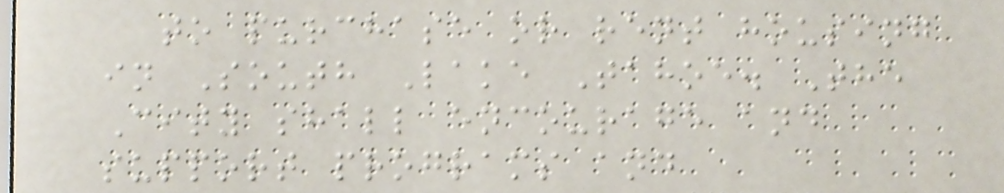to purchase or rent housing
in South Lake Tahoe. The
City shall encourage and
support programs and
